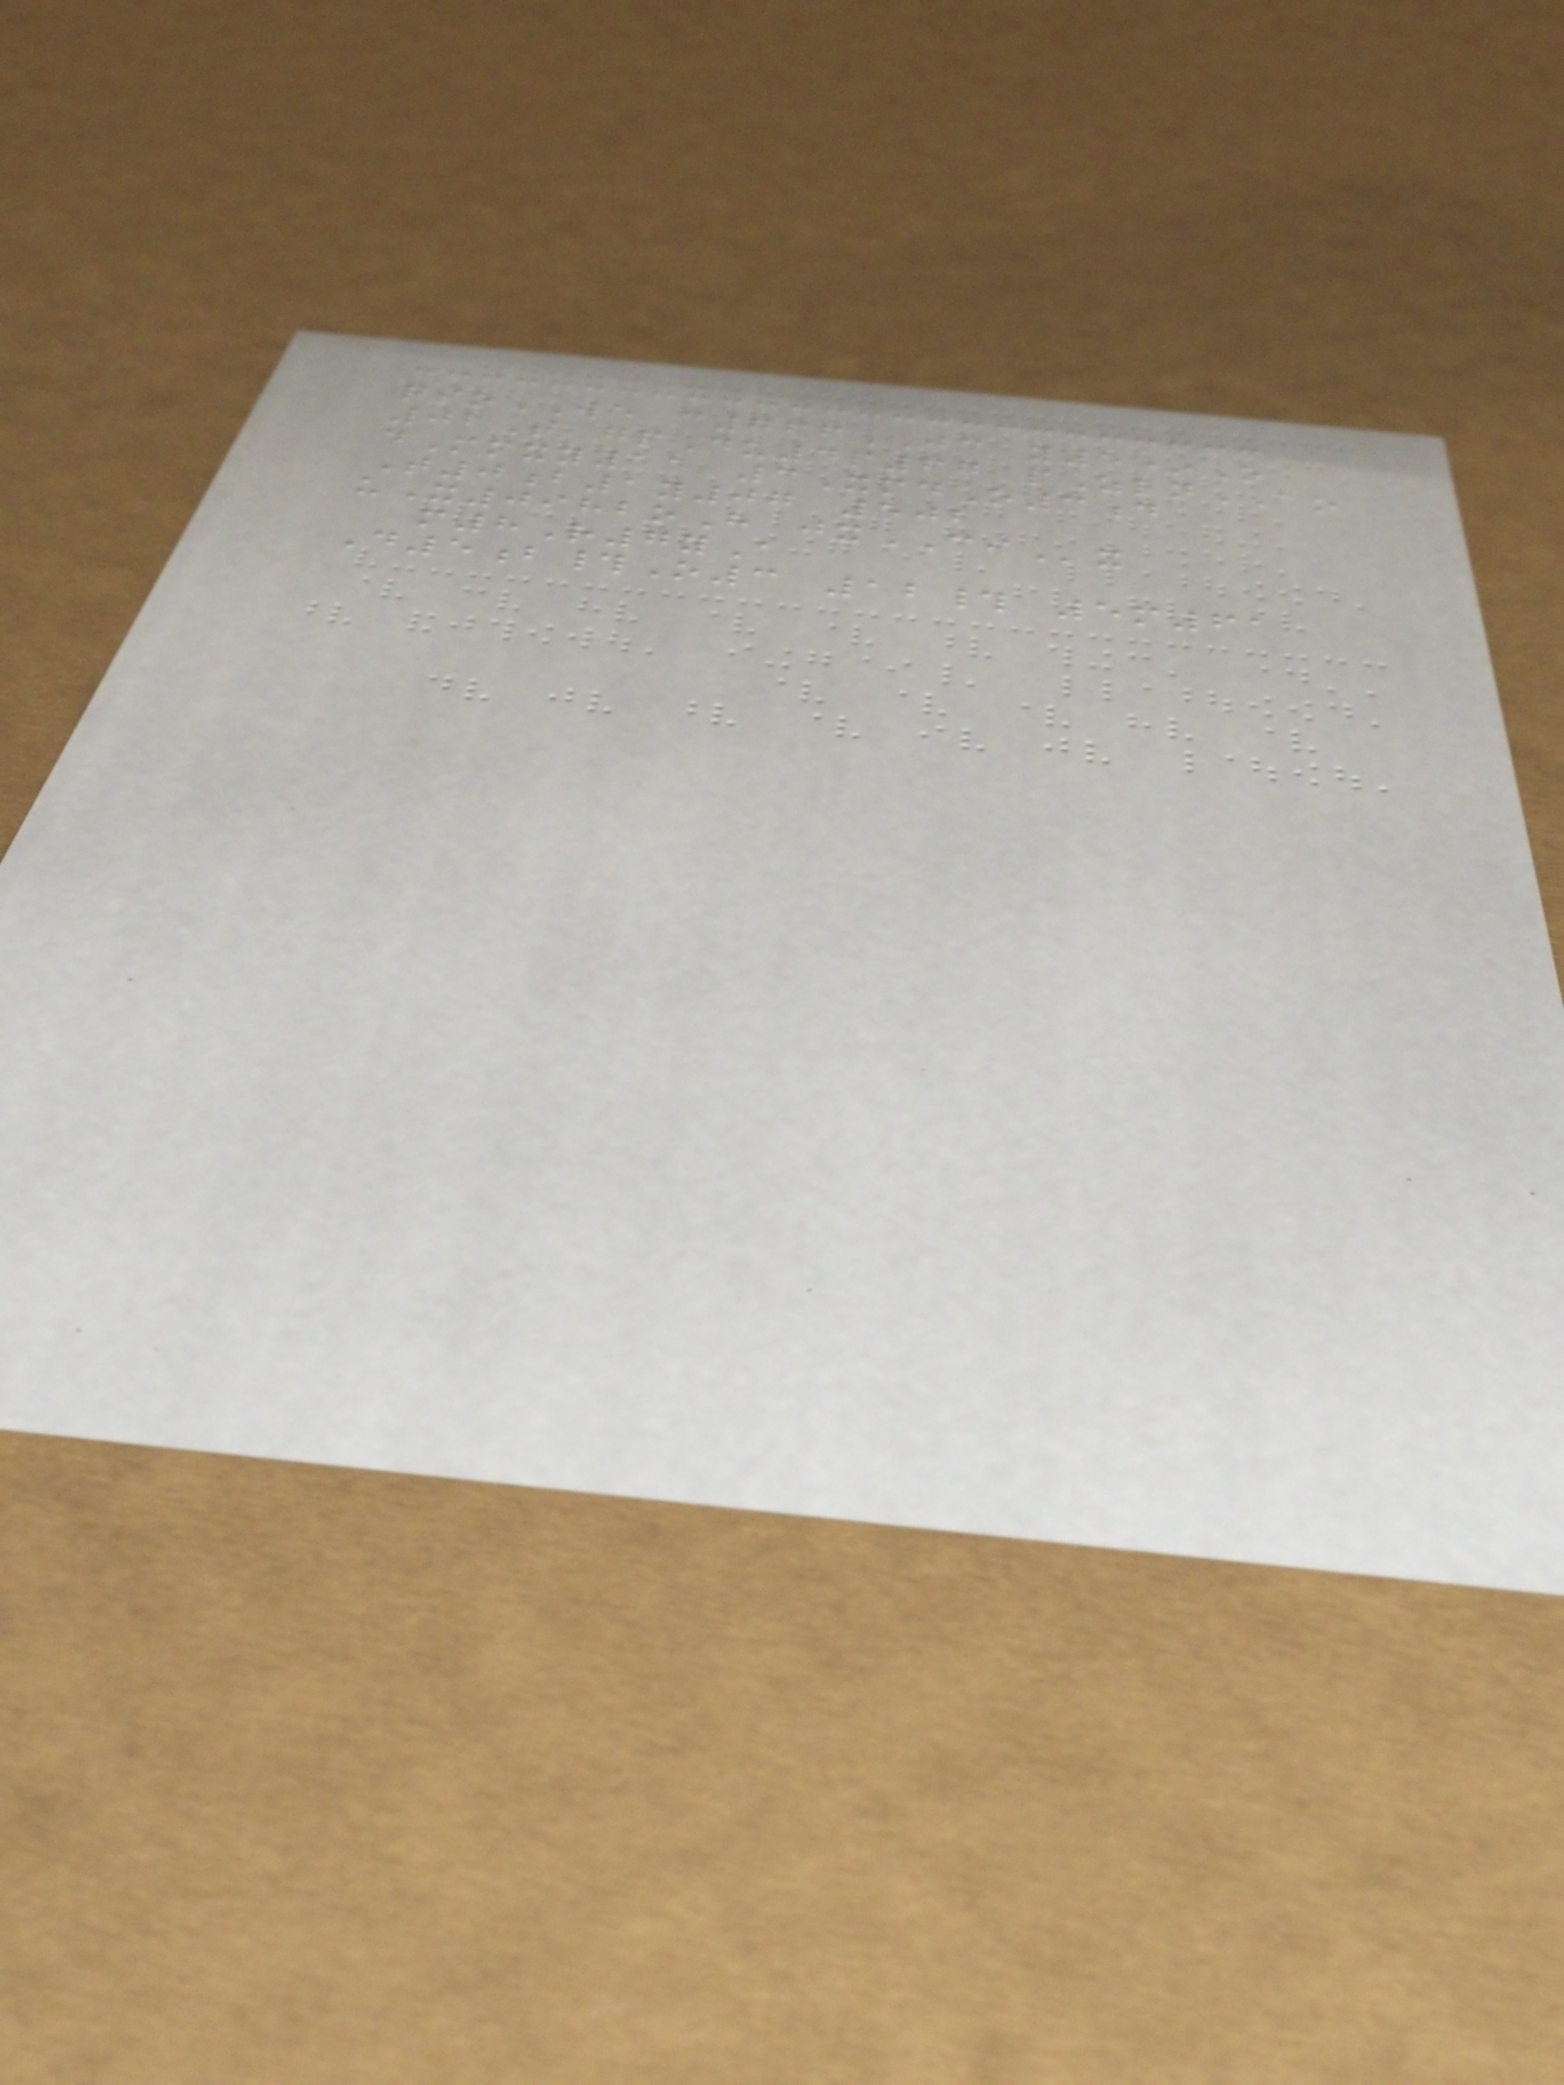qsoWE c766JC y5*O
02T gpDu4p67 pZlnAO
dMmxy11 3XmdO3d
T0b1y07 502
uX0982oH jxCIx
m8R7yA
D5b#O3 12# 5m61
